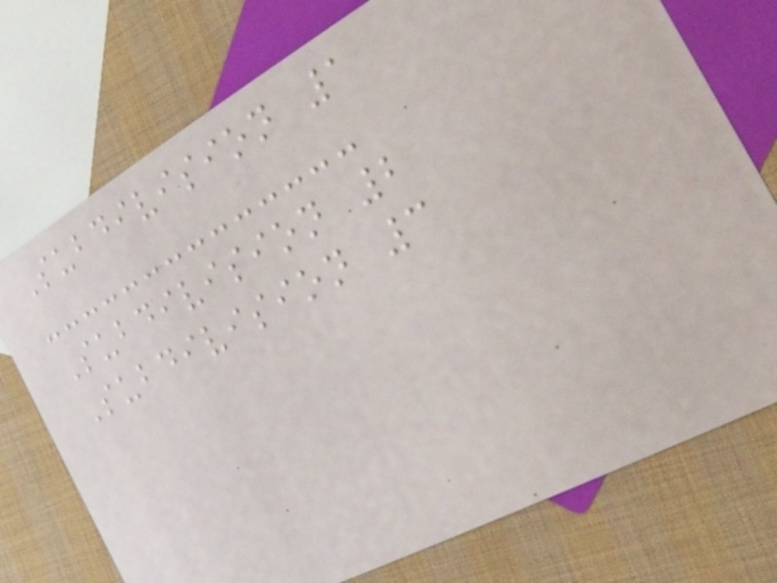Subdivision 1
Subdivision 2
Subdivision 3
